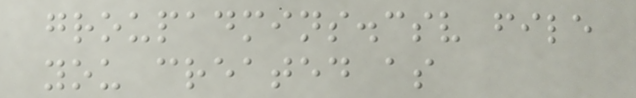groupadmins.csv file
you created as
